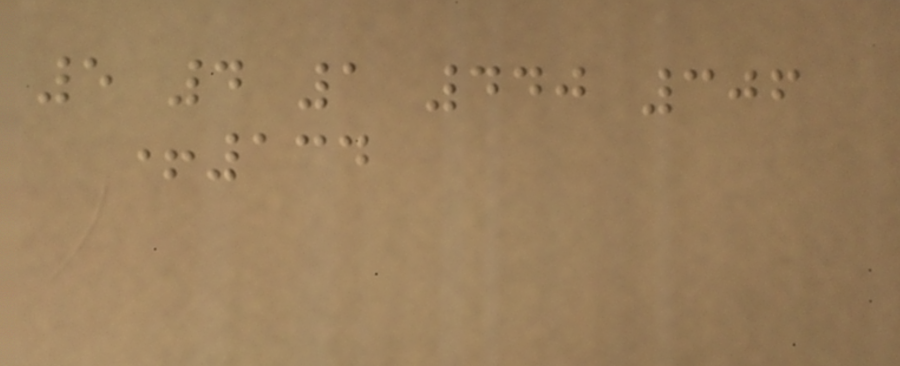5 4 1 440 306
+134
